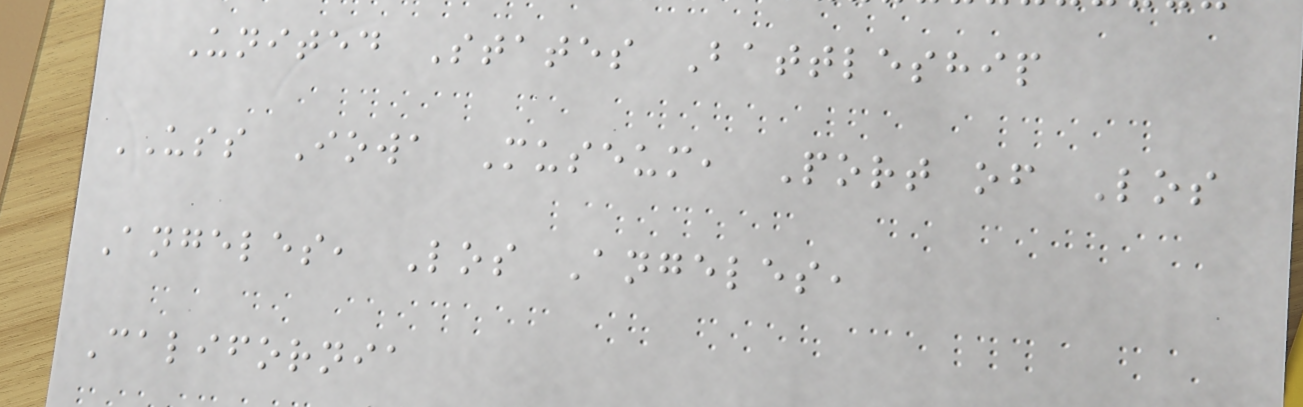United States Battleship
USS Iowa Museum, Port of Los
Angeles, Los Angeles,
California
